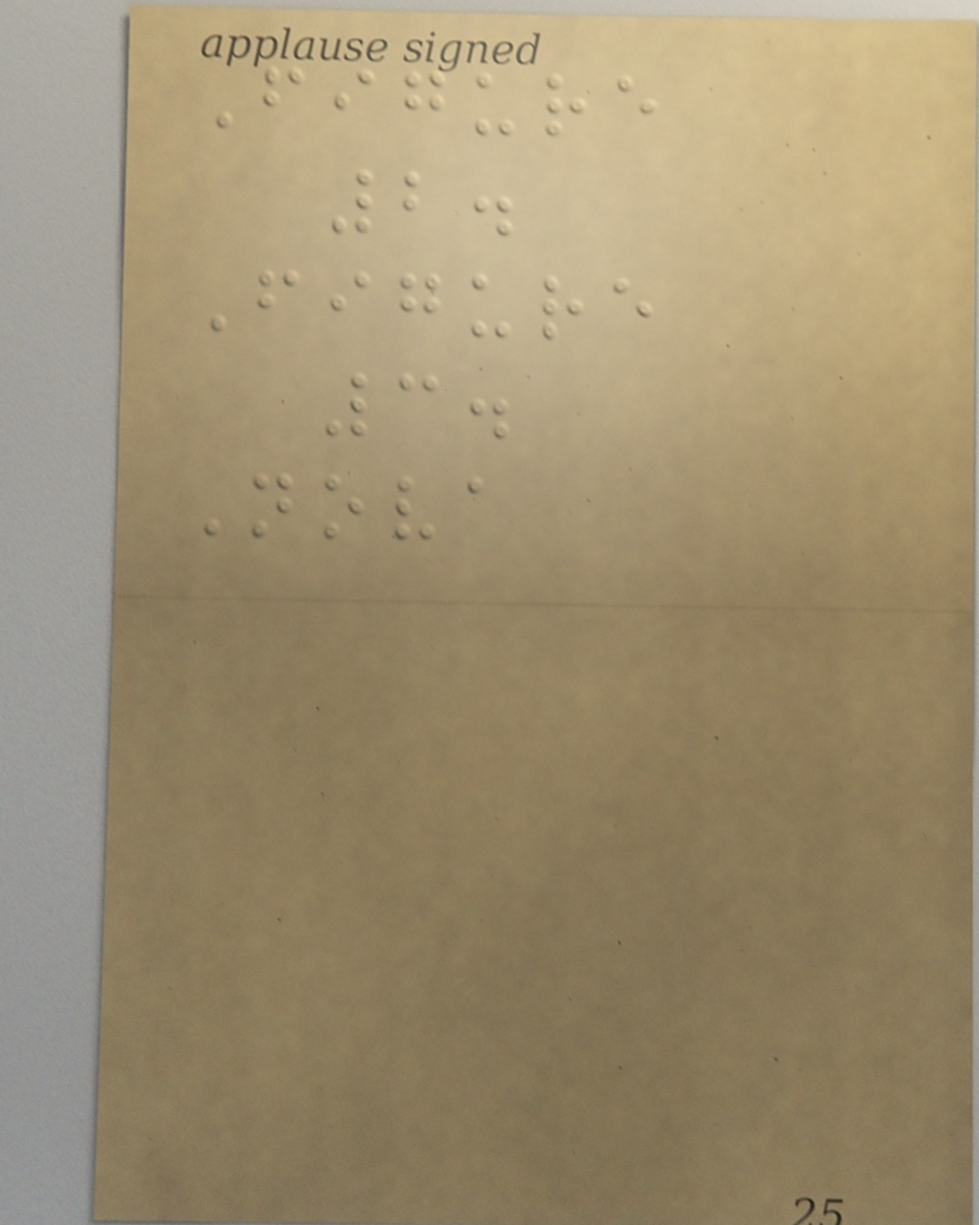Figure
2.
Figure
3.
Nova
